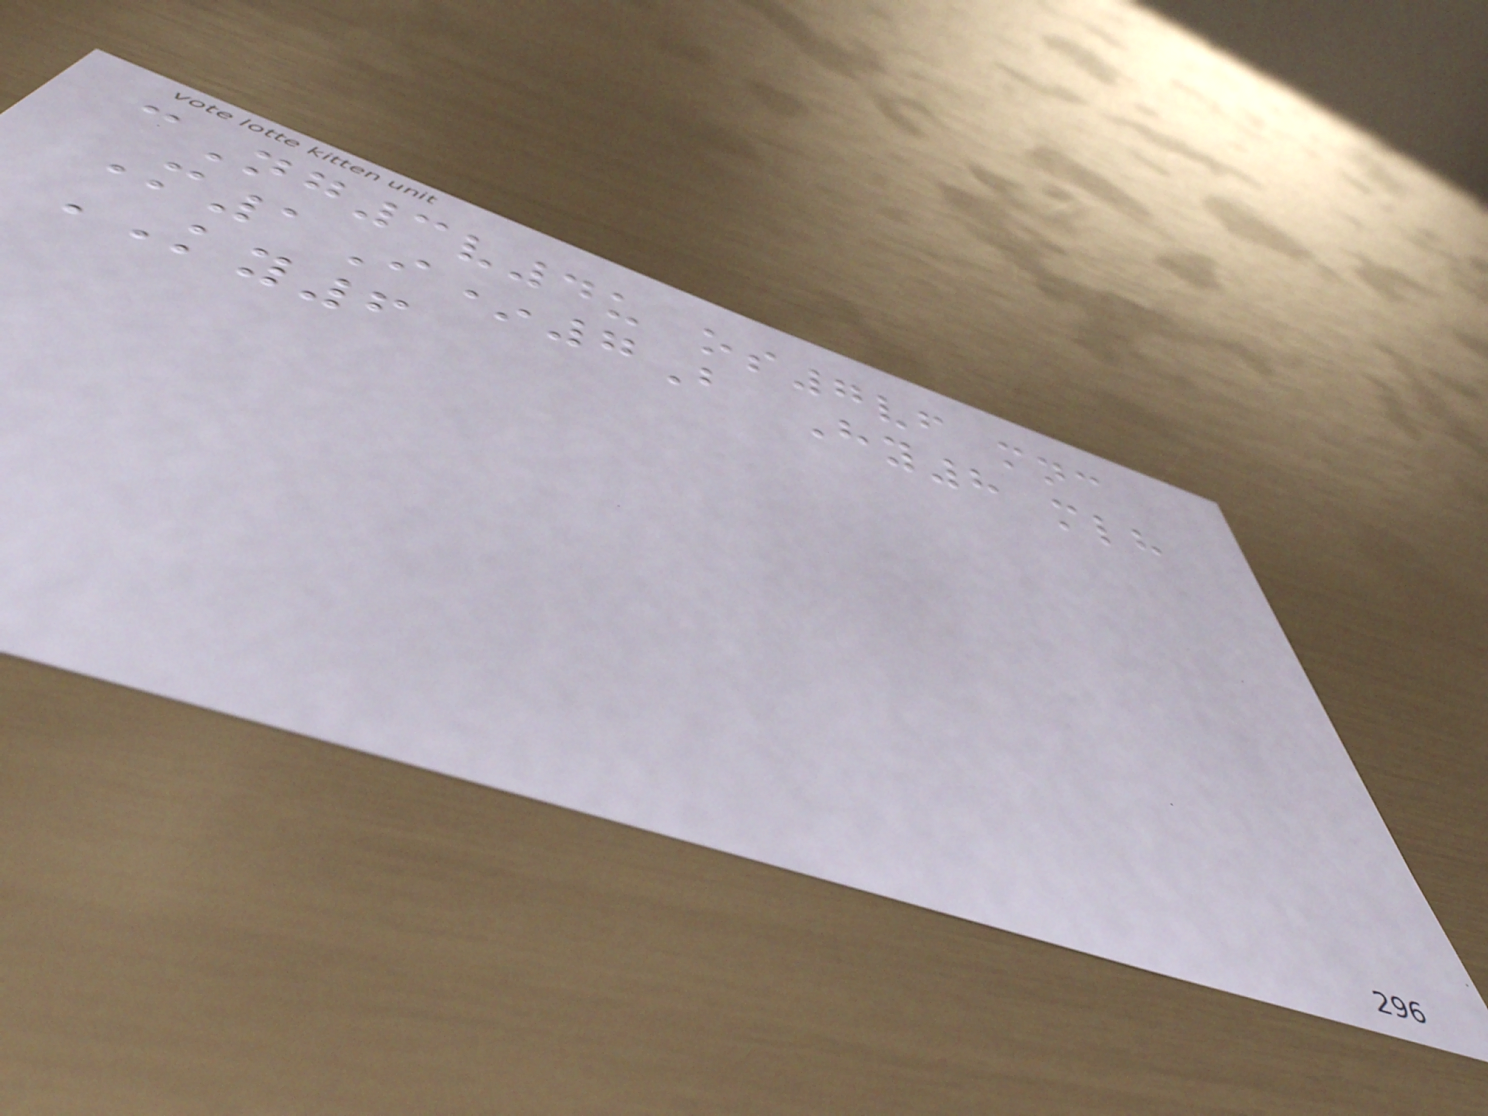cNg3v4u os7vf mnc
M1I*7B Hy8 mlh
KY6
